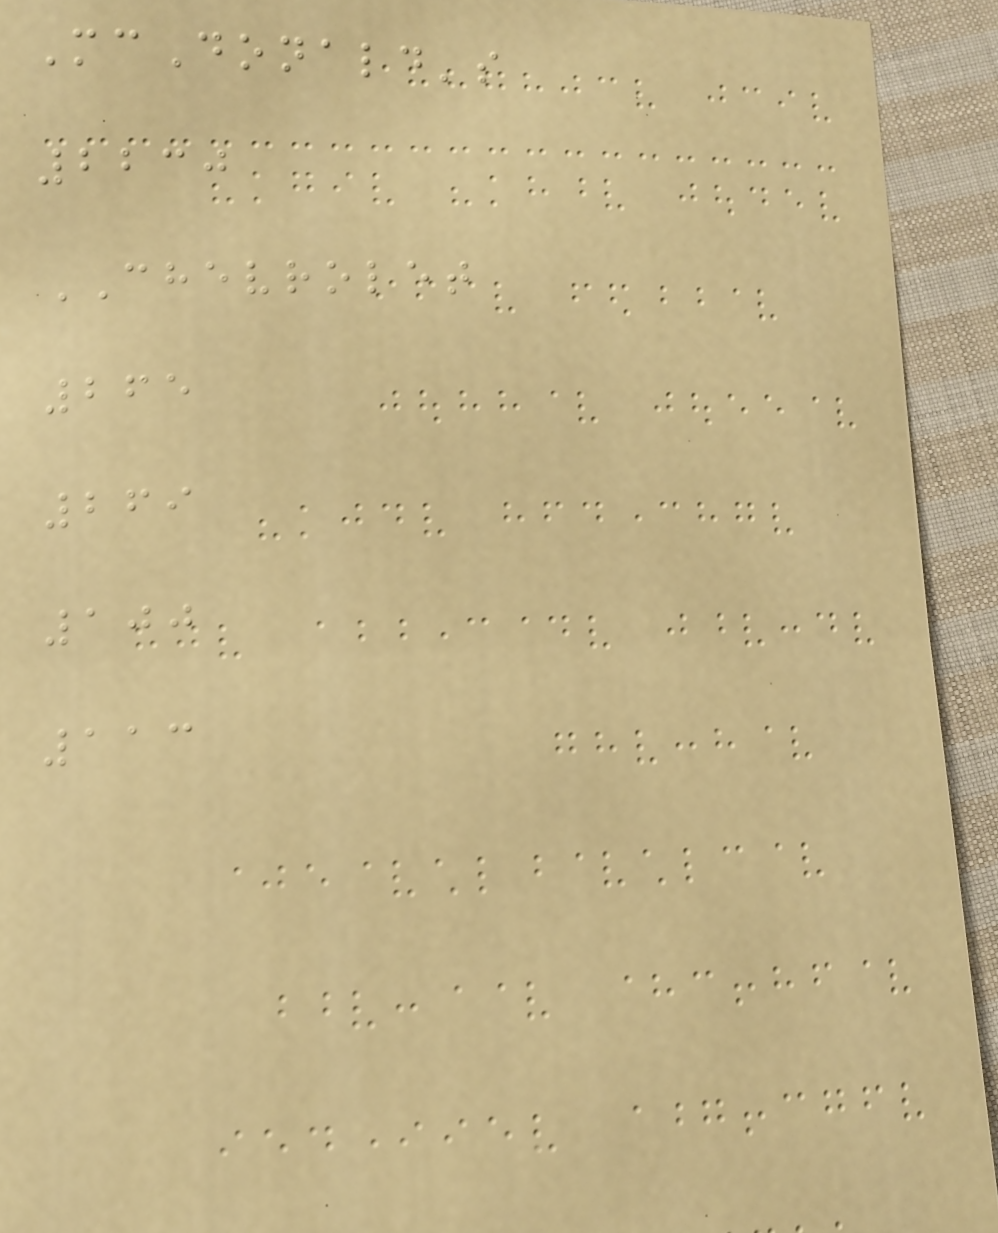McDonald's
2230
CHEVROLET
265
269
100
113
